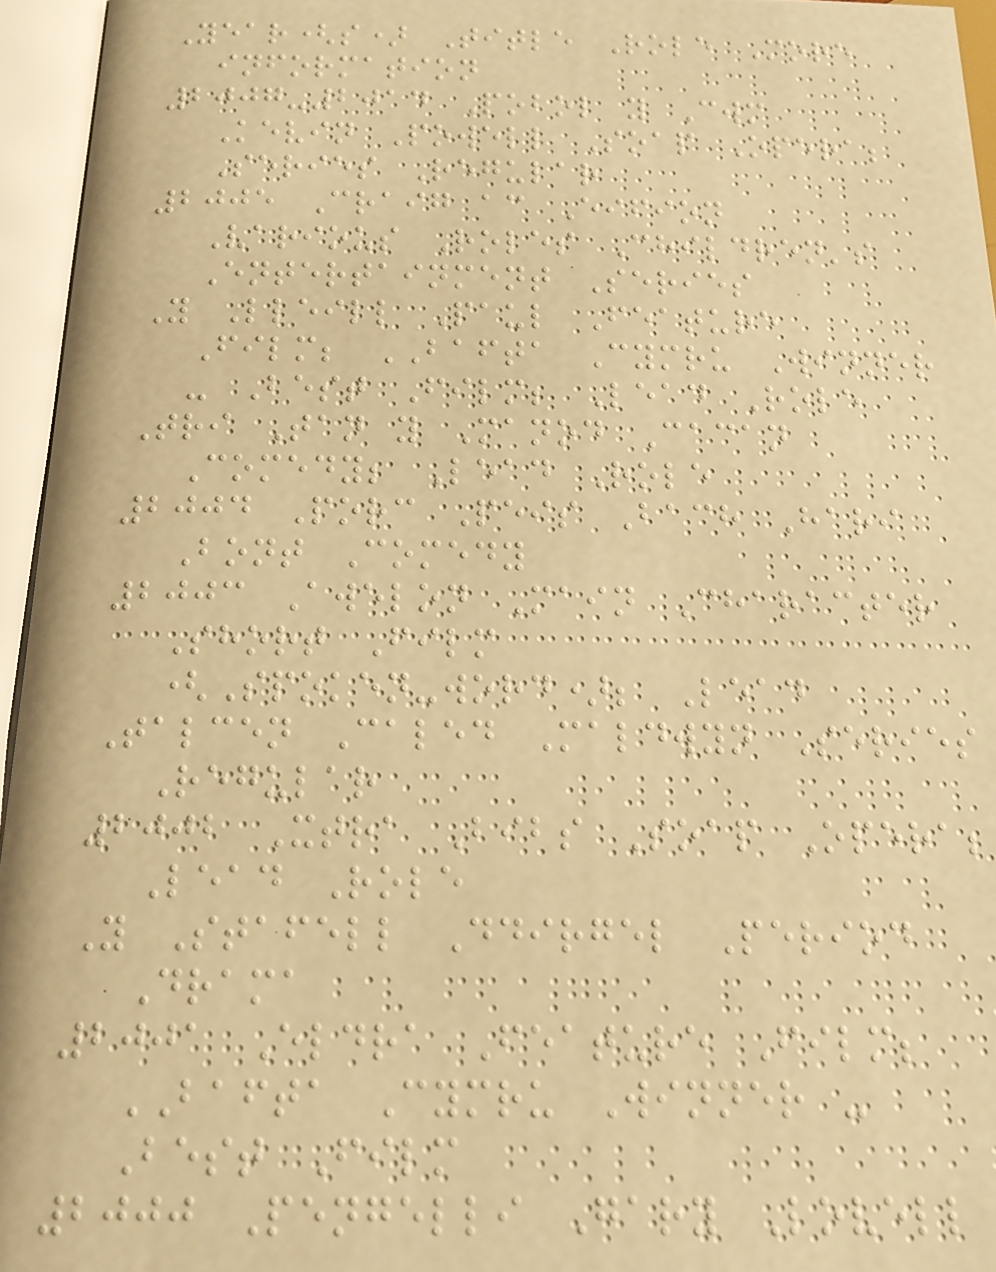Year(s) Title Role More
information
2007-2014 Pobol y Cwm
Kevin Powell Soap Opera;
Series Regular
2005 Craig ac Eifion
Various Roles Children's
Entertainment Series
Y Lleill Paul Feature
Film; BAFTA Cymru Winner
- Best Film; Lead Role
Tri Tan y Manod Cacan
Comedy; Lead Role
2004 Porc Peis Bach Hari
Bont Comedy
2003 Awelon Main Character
Short Film
(Spoken-word); Lead
Talcen Caled Maldwyn Series
Regular
2002 Xtra Bibs Soap Opera;
Lead Role
Y Stafell Ddirgel Period
Drama
2001 Eldra Feature Film;
BAFTA Cymru Winner -
Best Film
2000 Pengelli Gary Lovell
